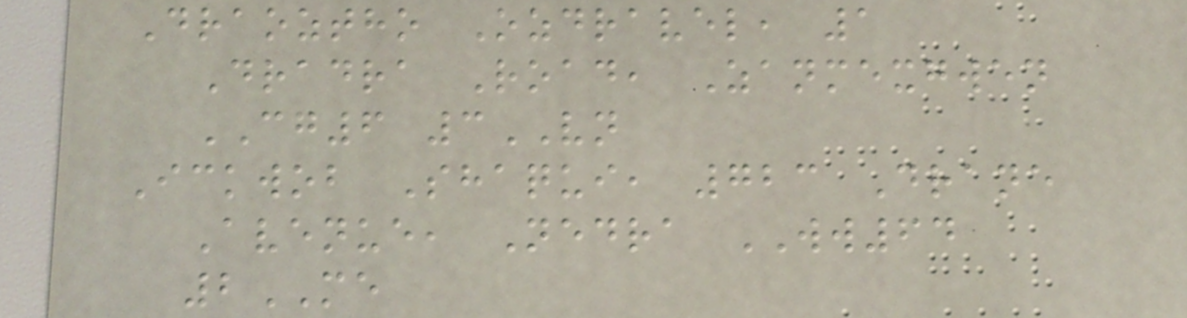Draoztho Ozdravel, 1
Dradra Road, Zanmexgwen
CG6 3VN
Ickwob Shaqui, 723 Drane
Avenue, Nedra WW64
2ME
